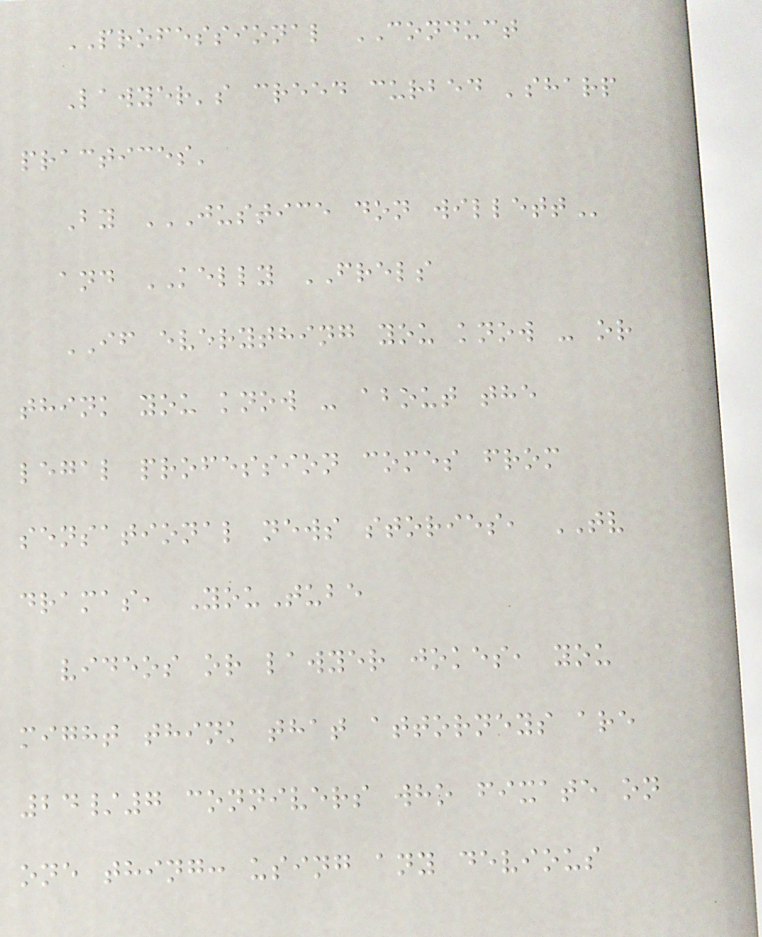PROFESSIONAL CONDUCT
Lawyer's creed curbed 'sharp
practices'
By JUSTICE DON WILLETT
and KELLY FRELS
IF everything you know - or
think you know - about the
legal profession comes from
sensational news stories, TV
dramas, YouTube
videos or lawyer jokes, you
might think that attorneys are
24/7 connivers who fixate on
one thing: using any devious
